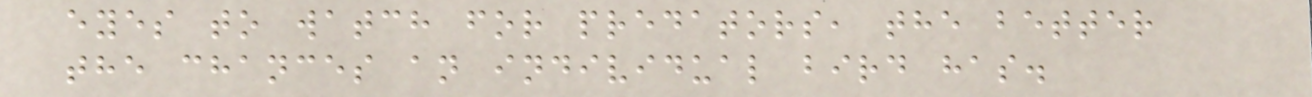eyes to watch for predators, the better
the chances an individual bird has.
